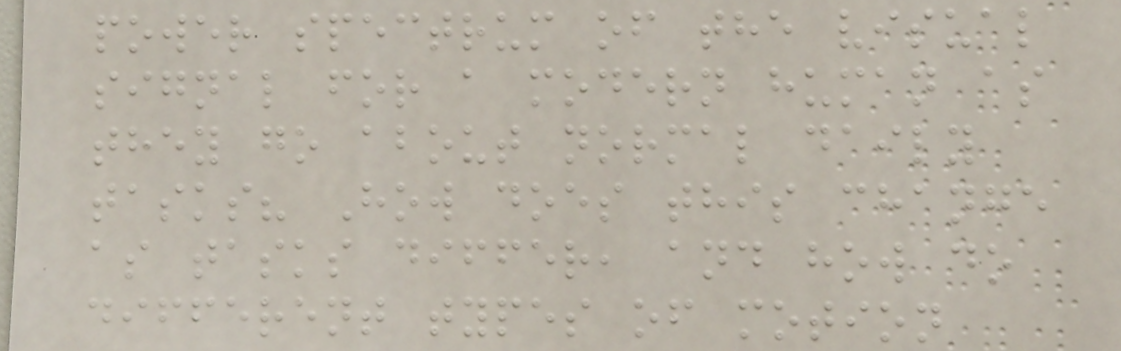power spectrum of the visual
signal for a modern human as
they go about normal daily
tasks? How does this change
as tasks differ, and how do
different types of motion
